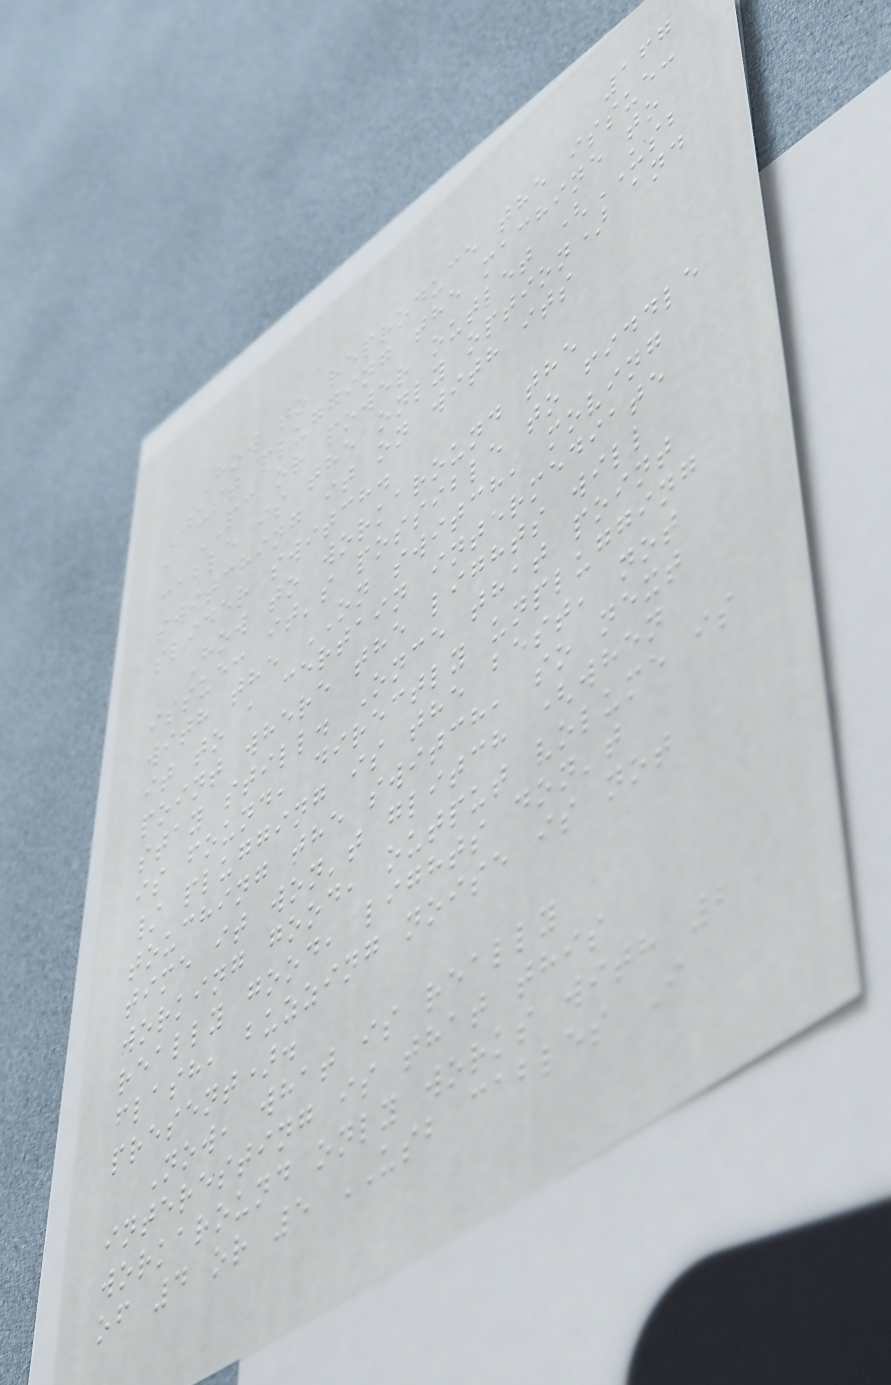167
How to reproduce the issue:
Just plugging the machine to
a PC or power outlet (USB
cable is the only option) and
switching it on with its
slider switch.
How to workaround the
issue: it's possible to fiddle
with the ON switch, moving
it to a certain intermediate
point where the lights will
stay still. Once that point
is found, directly unplugging
/ plugging is the best, not
touching the switch, so next
time it won't glitch (when
working good, output volume is
really good, lights don't
flash, buzzing noise is not
present).
Now, what is really
interesting is that this
workaround only works with 2
of 4 or 5 USB cables I
